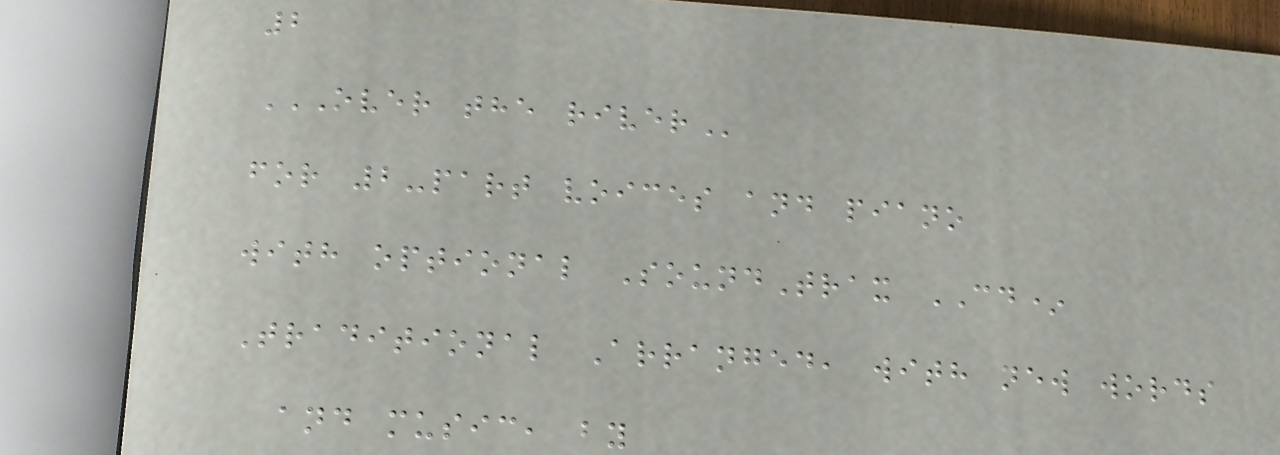2
OVER THE RIVER
for 2-part voices and piano
with optional SoundTrax CD*
Traditional Arranged, with new words
and music, by
